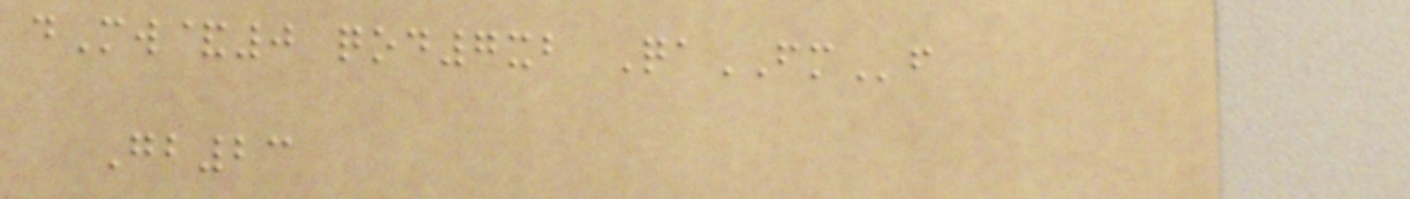dMw&0 qod7xb QaFMf
Gb23
